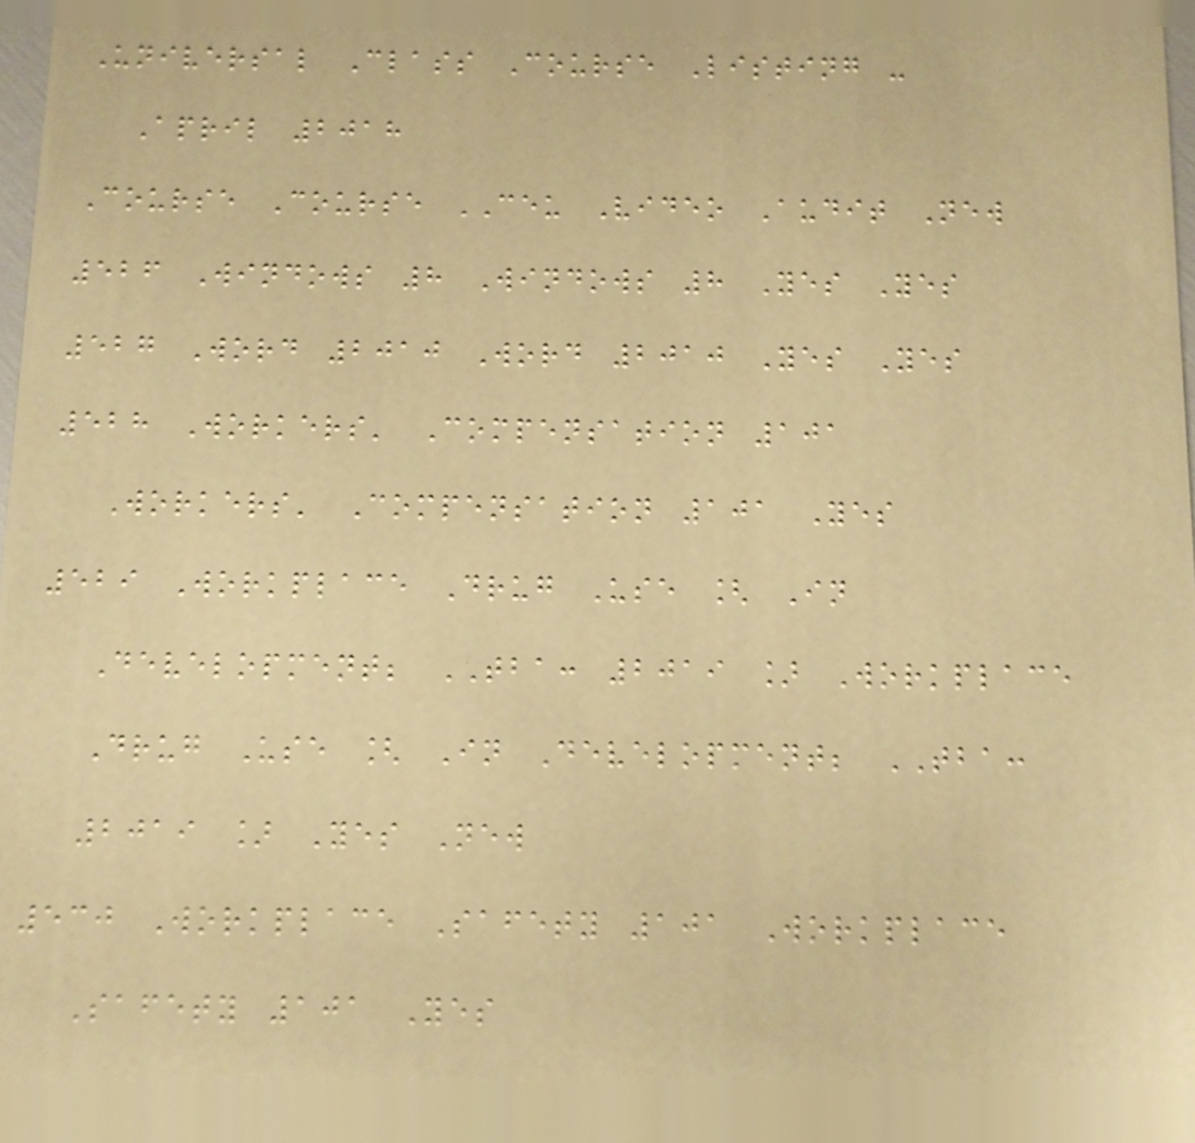Universal Class Course Listing -
April 2018
Course Course CEU Video Audit New
526 Windows 8 Windows 8 Yes Yes
527 Word 2010 Word 2010 Yes Yes
528 Workers' Compensation 101
Workers' Compensation 101 Yes
529 Workplace Drug Use [ In
Development; TBA: 2019 ] Workplace
Drug Use [ In Development; TBA:
2019 ] Yes New
530 Workplace Safety 101 Workplace
Safety 101 Yes
